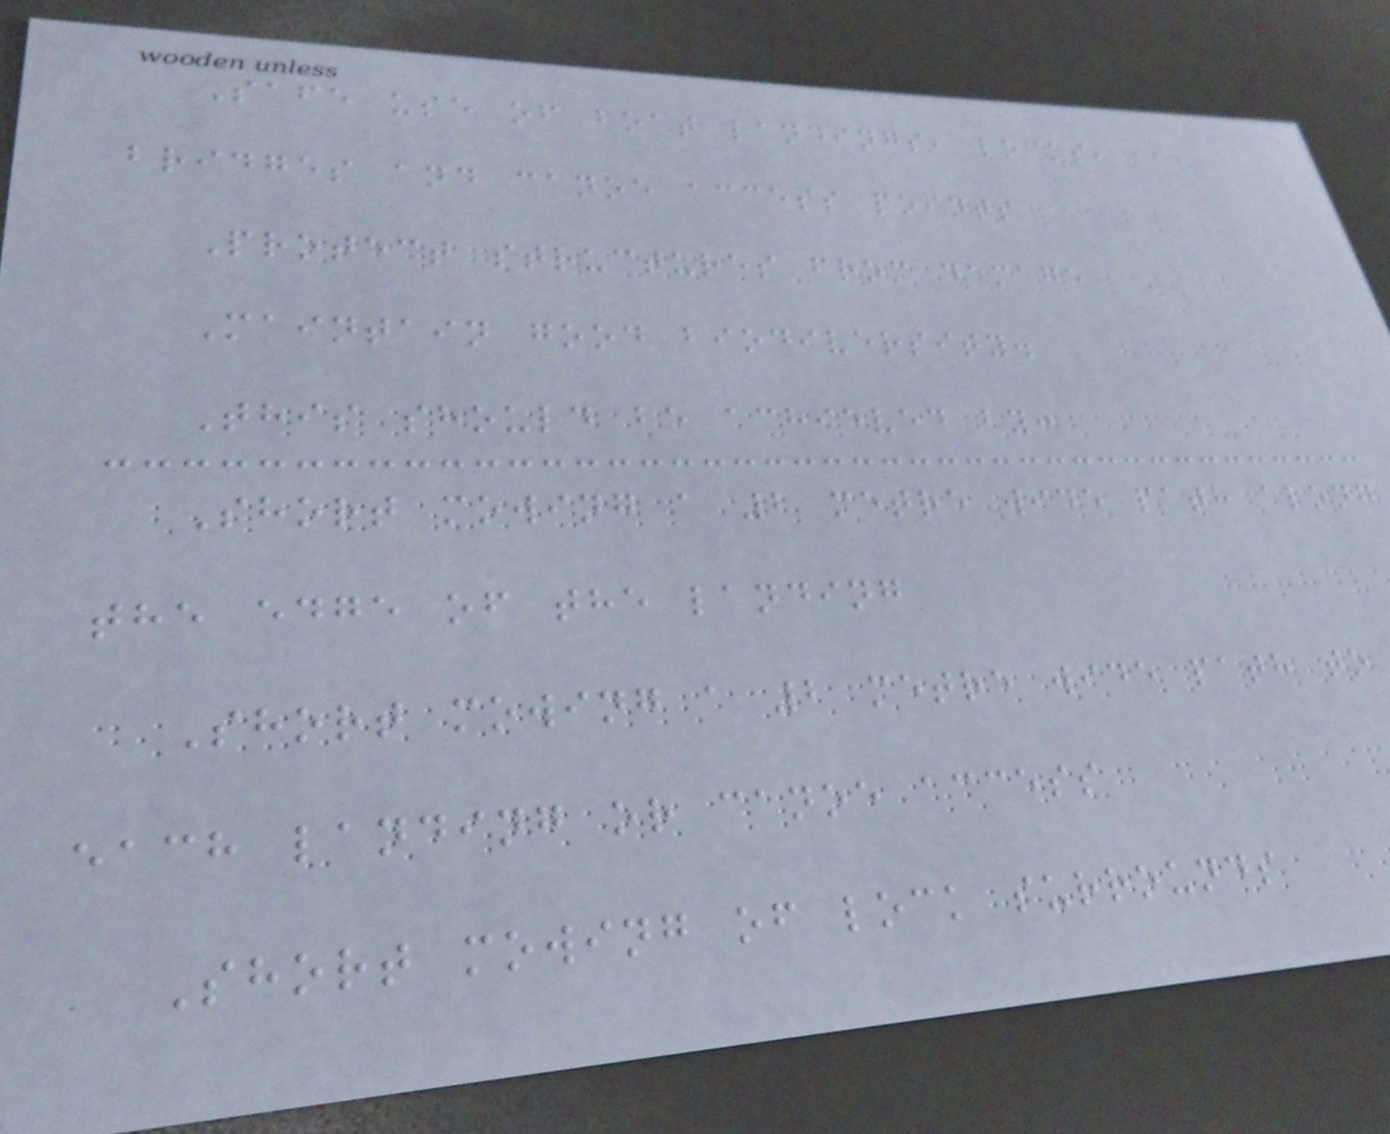Safe use of boat landings, locks,
bridges and canoe access points
Protect structures from damage
Maintain good biodiversity.
This should be achieved by:
Short mowing a 2 metre wide path along
the edge of the landing
Short mowing a 2 metre wide path to
each landing or canoe access
Short mowing of lock surrounds
